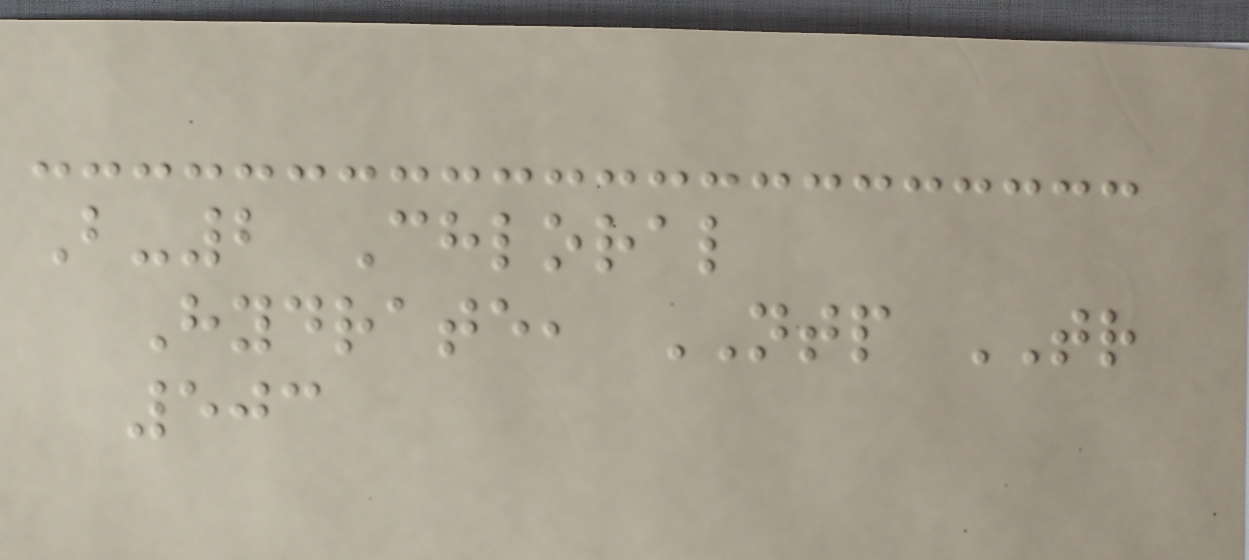B-2 Chloral
Hydrate, NTP TR
503
